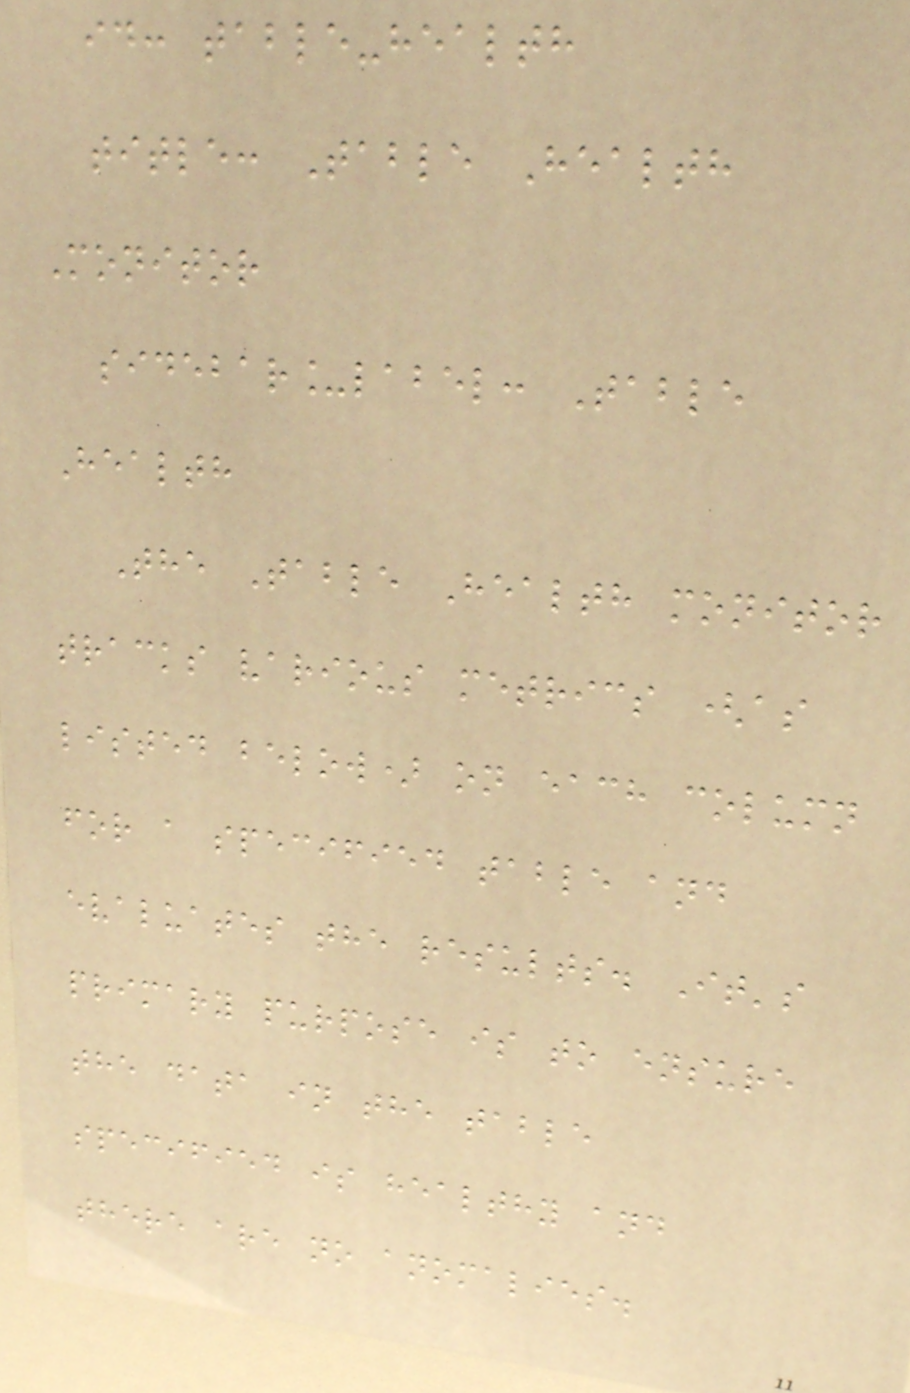id: table-health
title: Table Health
Monitor
sidebar_label: Table
Health
The Table Health monitor
tracks various metrics (as
listed below) on each column
for a specified table and
evaluates the results. It's
primary purpose is to ensure
the data in the table
specified is healthy and
there are no anomalies.
